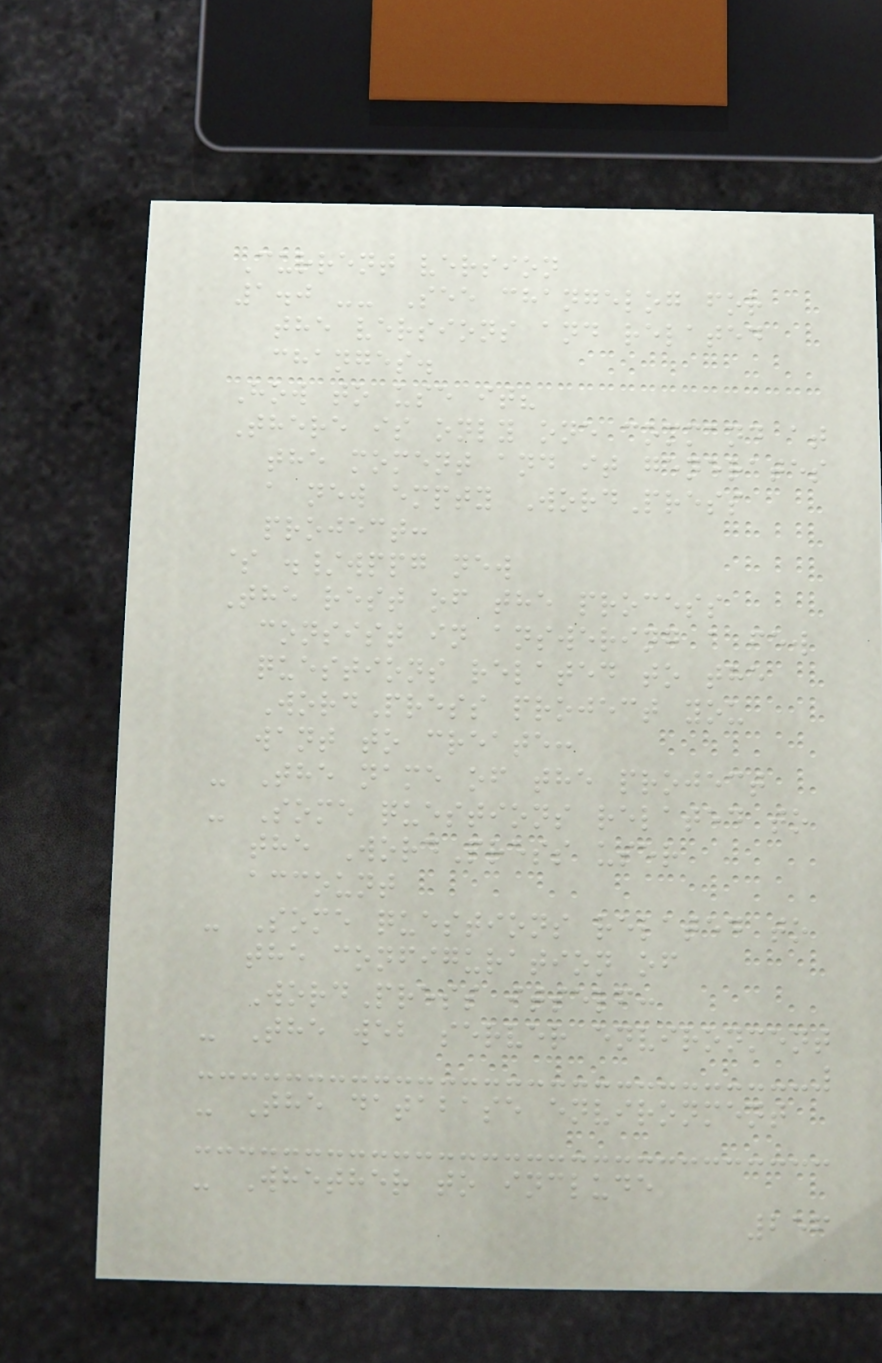Current version
1.0 -- See changelog for
the versions and related
changes.
How to use it?
There is only one command at
the moment and it generates
a new empty WordPress
project:
$ ./wppg new
The rest of the process
consist in answering a few
questions related to the
WordPress project you
want to create:
- The name of the project
- Some questions related to
the WordPress user
account
- Some questions related to
the configuration of
WordPress itself:
- The web server environment
- The database environment
- Whether to include
256
